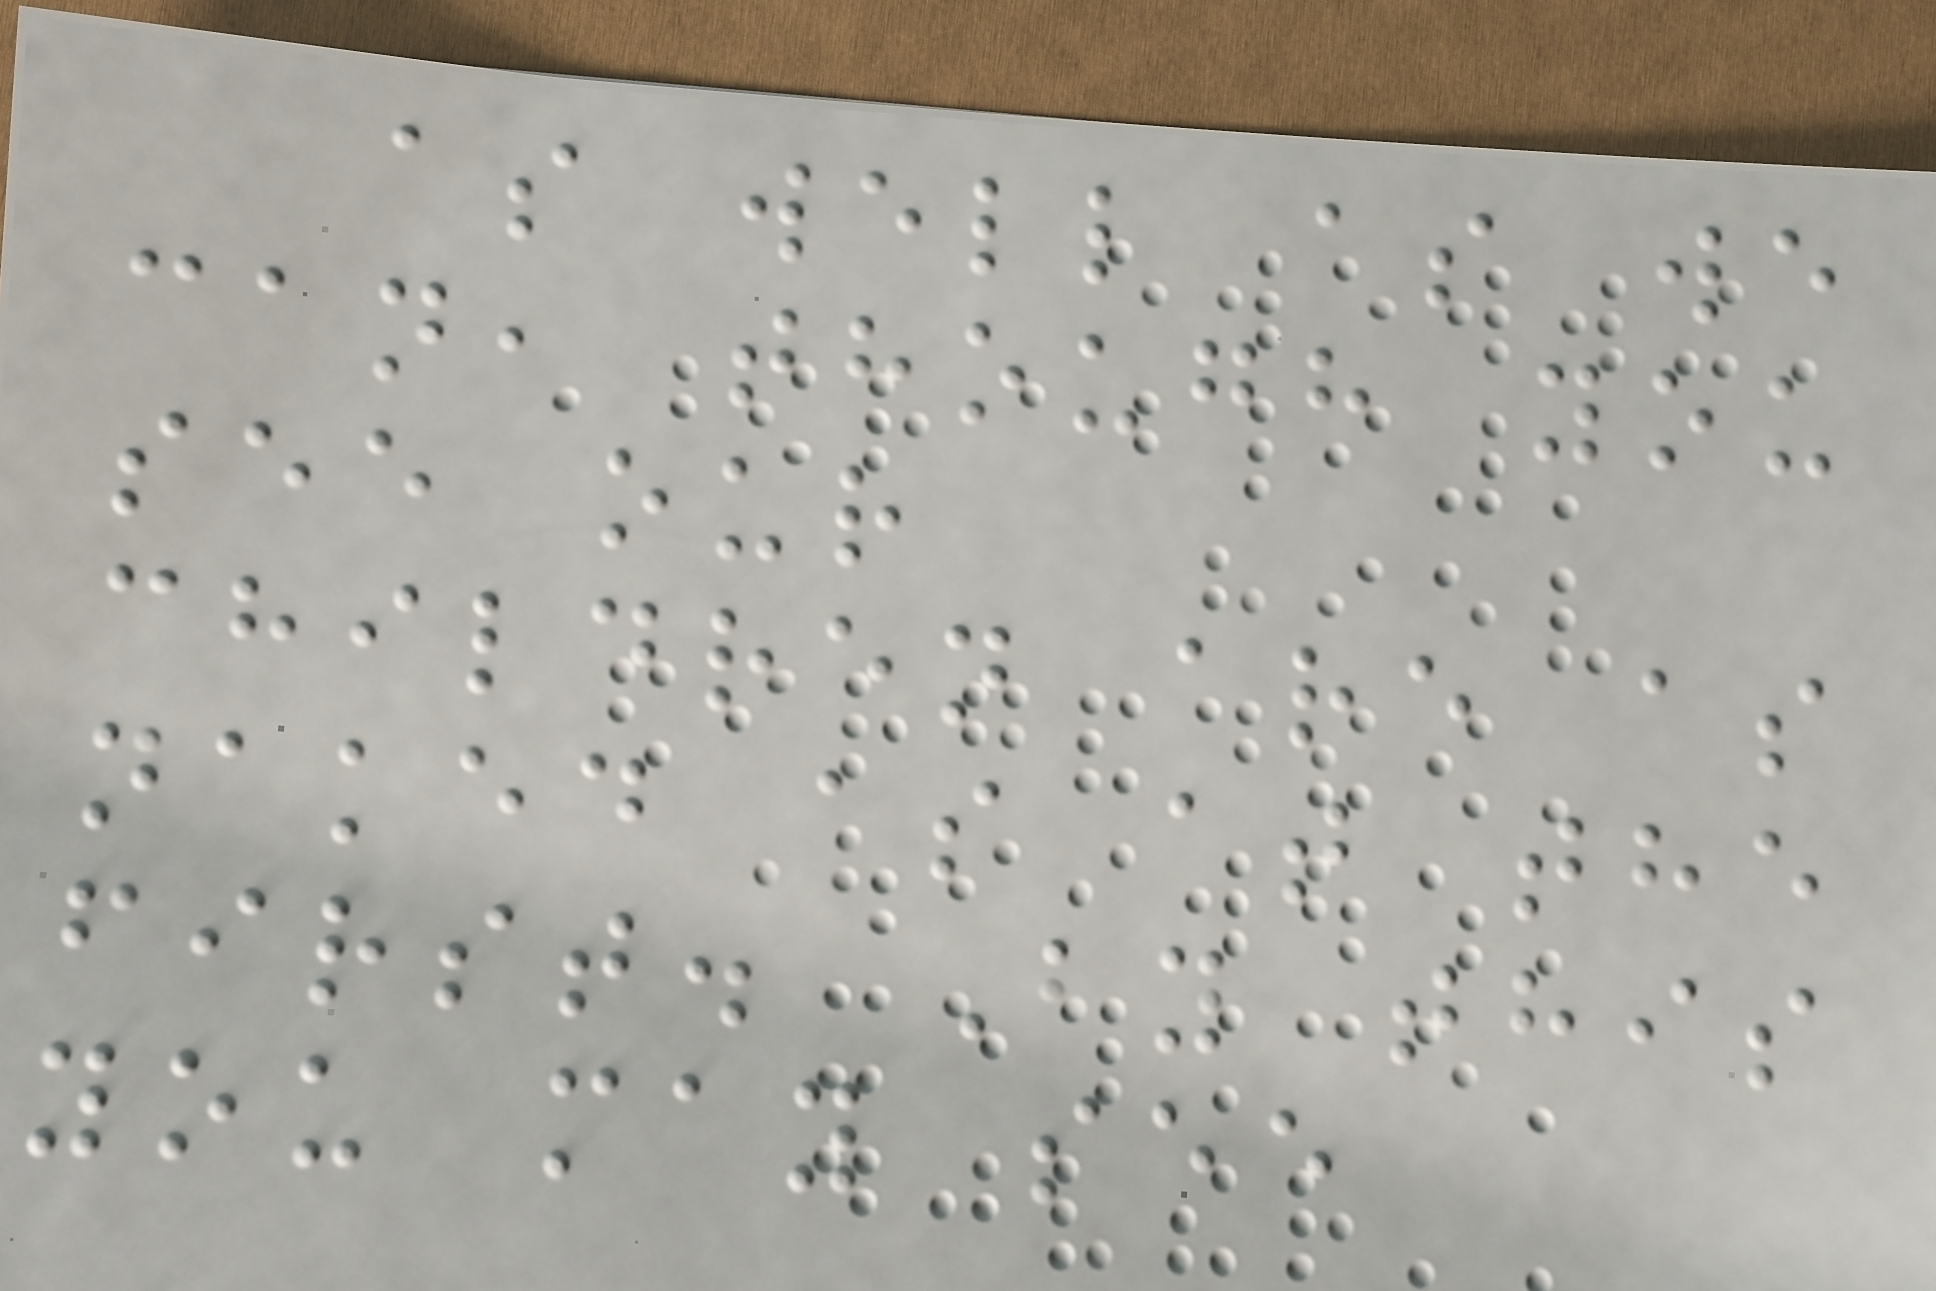as well as we
can, though you
see our
children are as
naked as at the
first. By this
you may see
